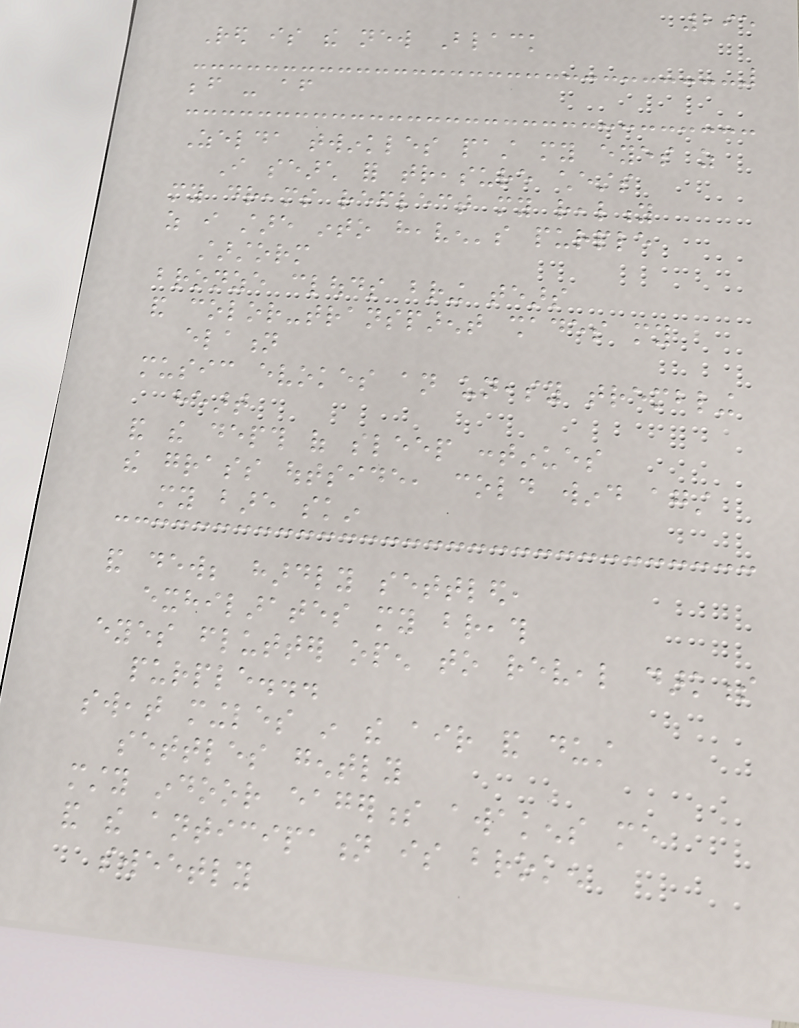295
Red is the new Black
before - after
Zelda twinkles past my eyes as
I search for treasure chests
my dreams reflect my reality
as i stare into heaven's purple
starstorm
bronze clouds bring tears
and color-transparent shades my
elation
music evokes an uneasy trembling
heart
and the depth of sleep continues
the grass outside, cold wind against
my bare skin
and dew; hardly settled,
exhilarates my breath
eyes flutter open to reveal darkness
purple...
sweat mingles in the air and dust
settles gently
musty indoor eagerness awakens me
and the anticipation is broken
sweetly
